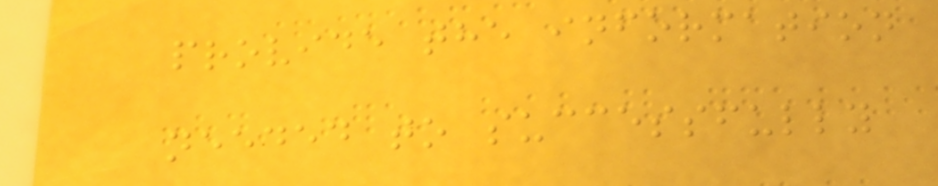provide the information
needed to successfully
